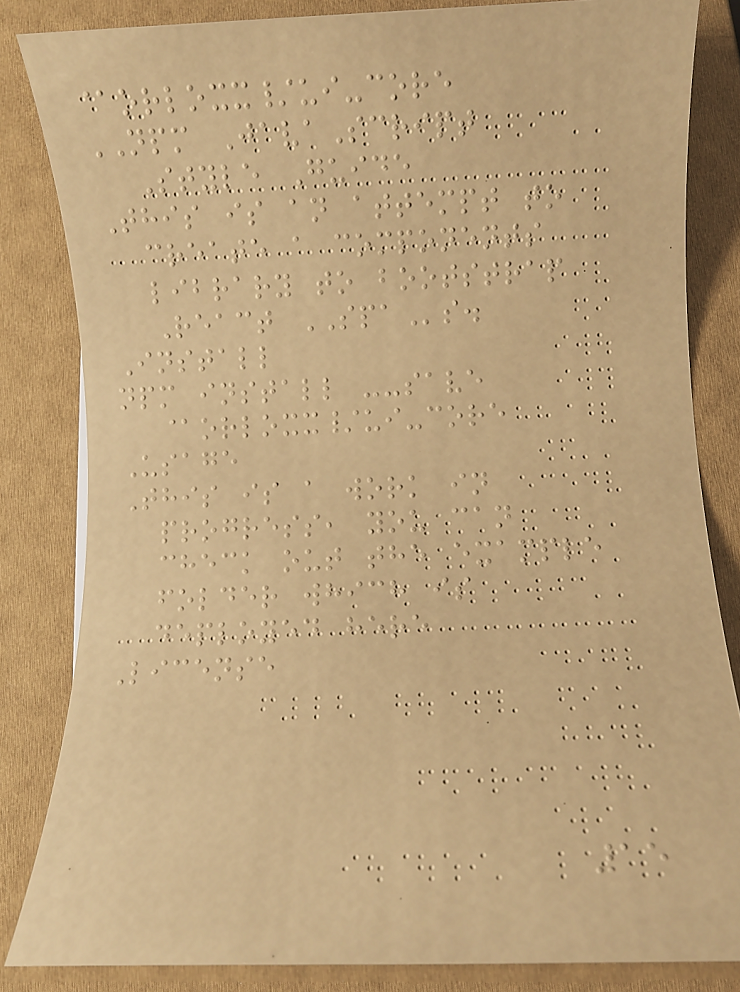@orloxx/ui-core
NPM JavaScript
Style Guide
This is an attempt to
create a components
library to bootstrap
React SPAs.
Install
npm install --save
@orloxx/ui-core
Usage
This is a work in
progress, you can
check out the example
folder which is
deployed here
License
15
